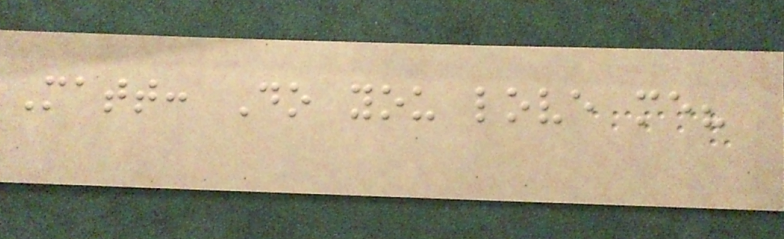Matt: Do you love me?
